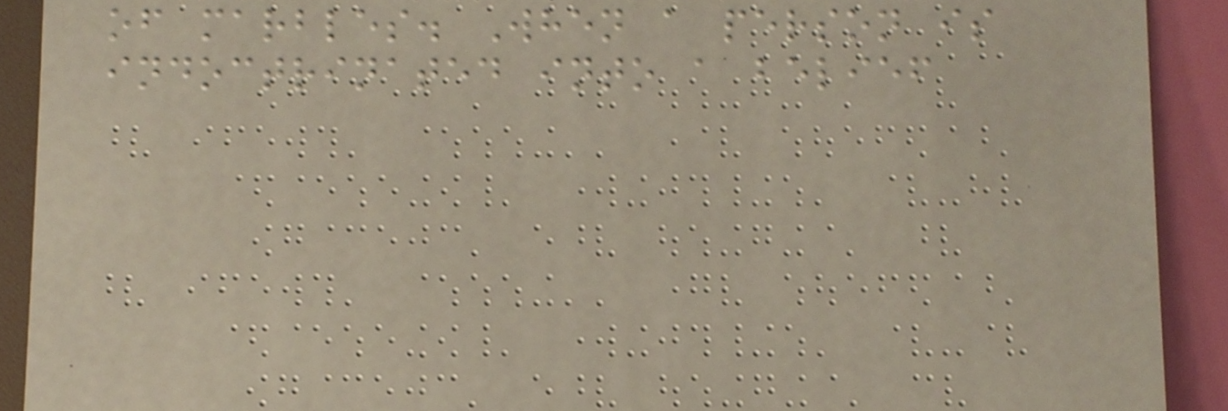of marbles. When a person is
indoctrinated into a belief
